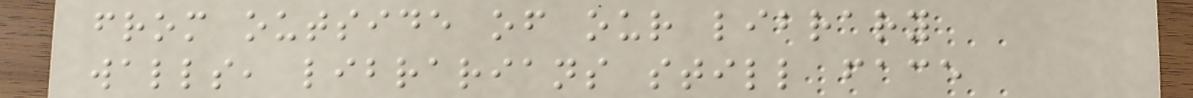from outside of our library
walls, librarians still face
